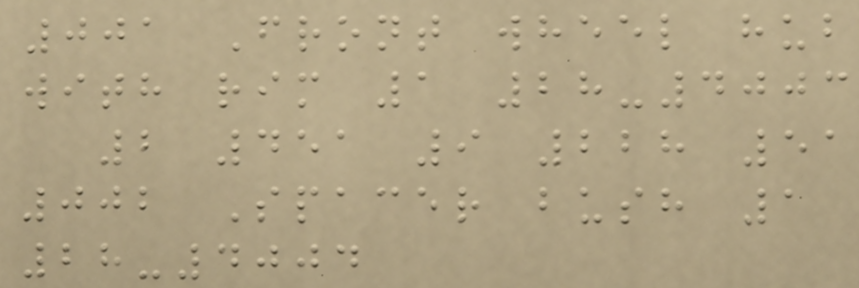001 Front wheel hub
with rim 1 28-4003
2 451 9 228 51
002 Spacer bush 1
28-4004
